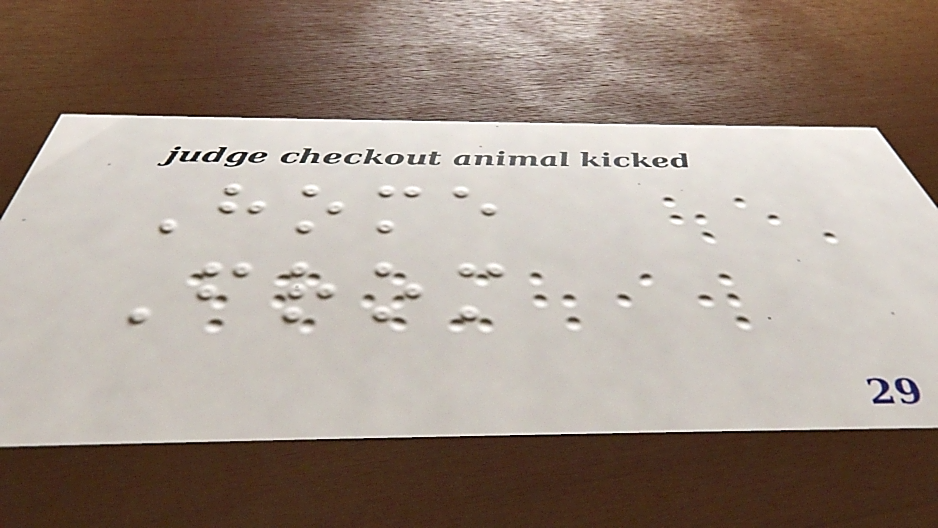Home
From
